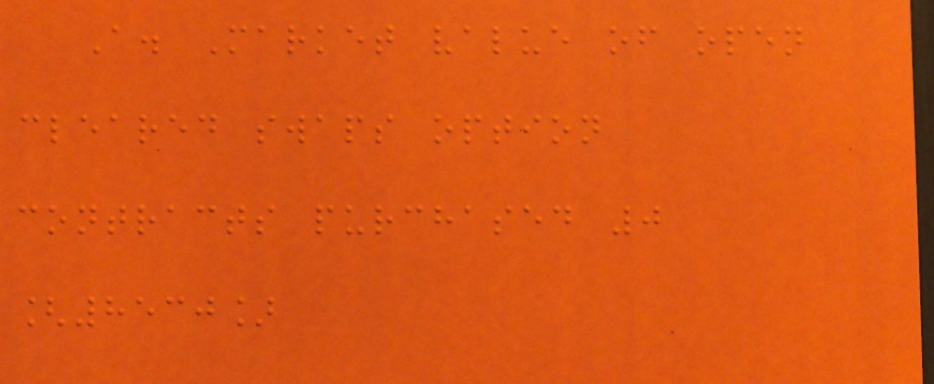A. Market value of open
cleared swaps option
contracts purchased 0
[8530]
